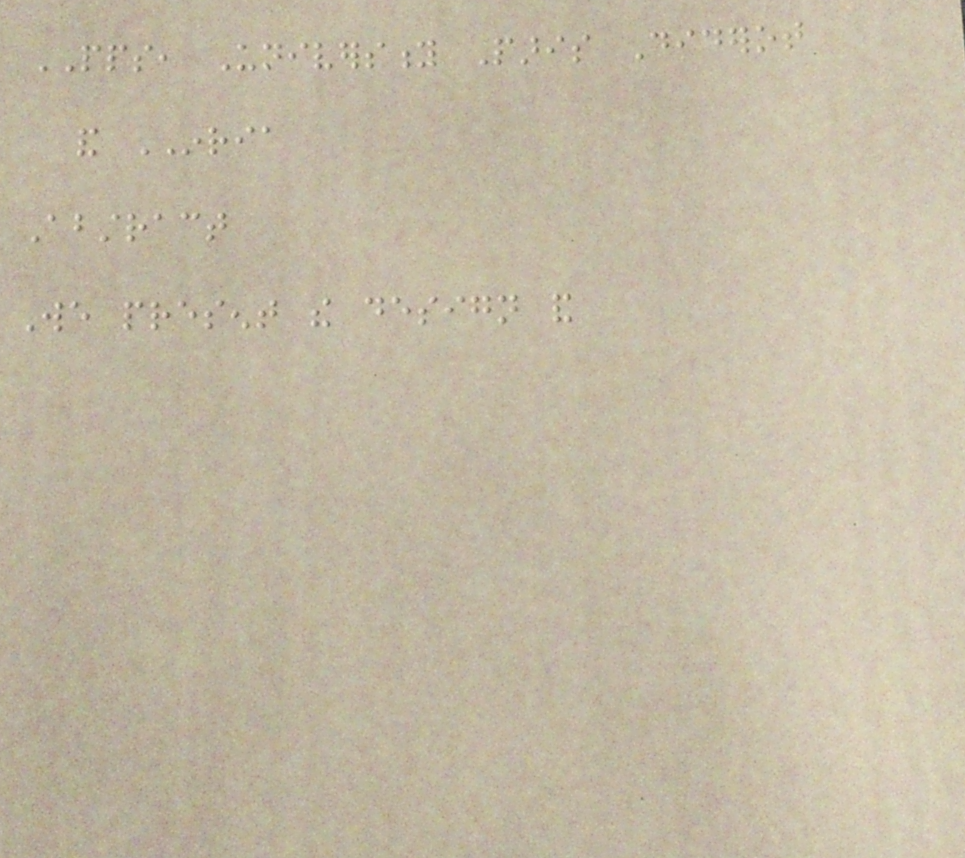PPS, University Paris Diderot
and INRIA
Abstract
We present the design and
